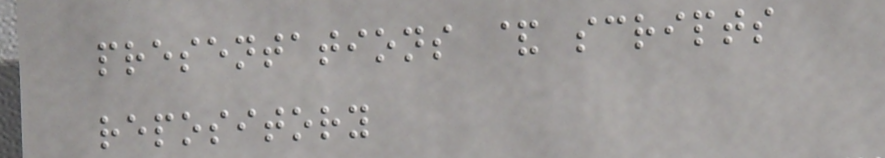presentations & scripts
repository
